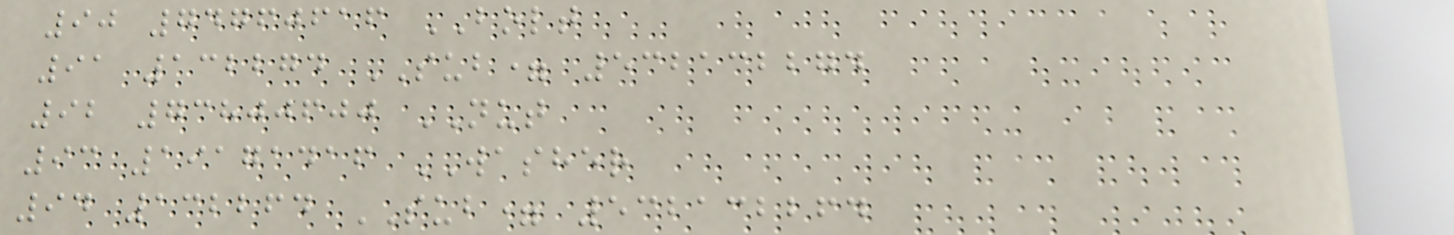90 74760616 BOLT
91 132274 SUB= 532132274
92 73800600 NUT
93 19171416 WASHER
94 132264 SUB= 532132264
